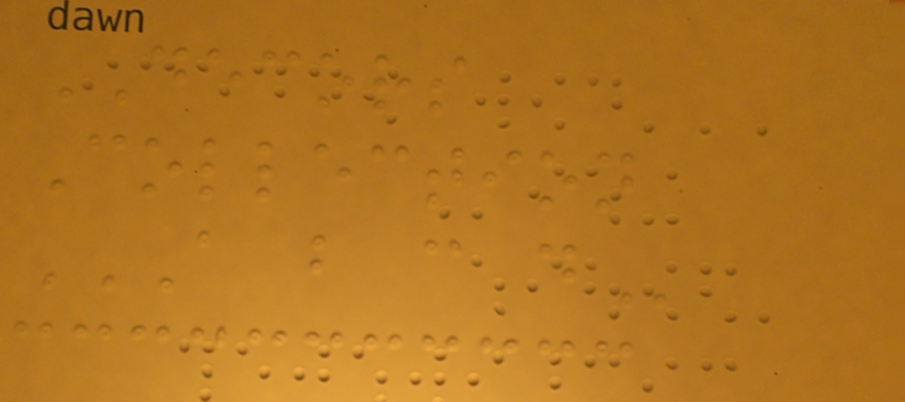DECORS
Collection
A B C D
